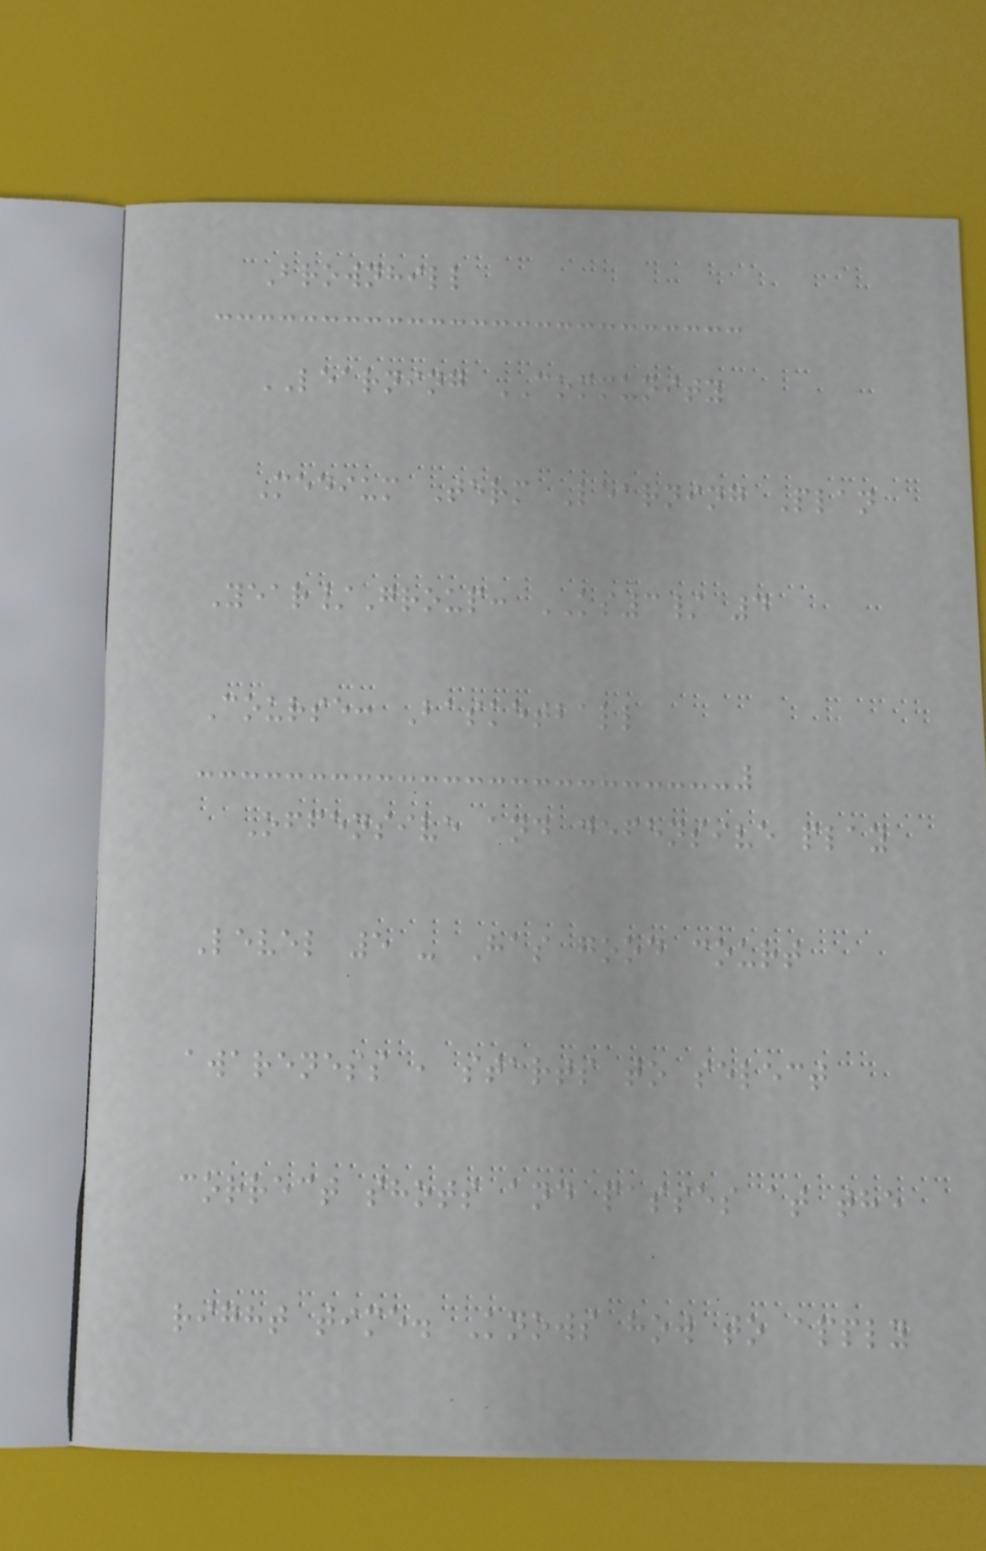Brownhill
LEARNING COMMUNITY
Medium Term Learning Plan
Year/Group: KS3/ 4
Course: Basketball
Offensive and defensive play
Level 5 - Has good court
awareness , starts to select
correct shots and passes at the
right time. Knows how to apply
